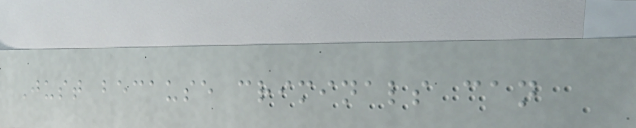Just because criminals can
